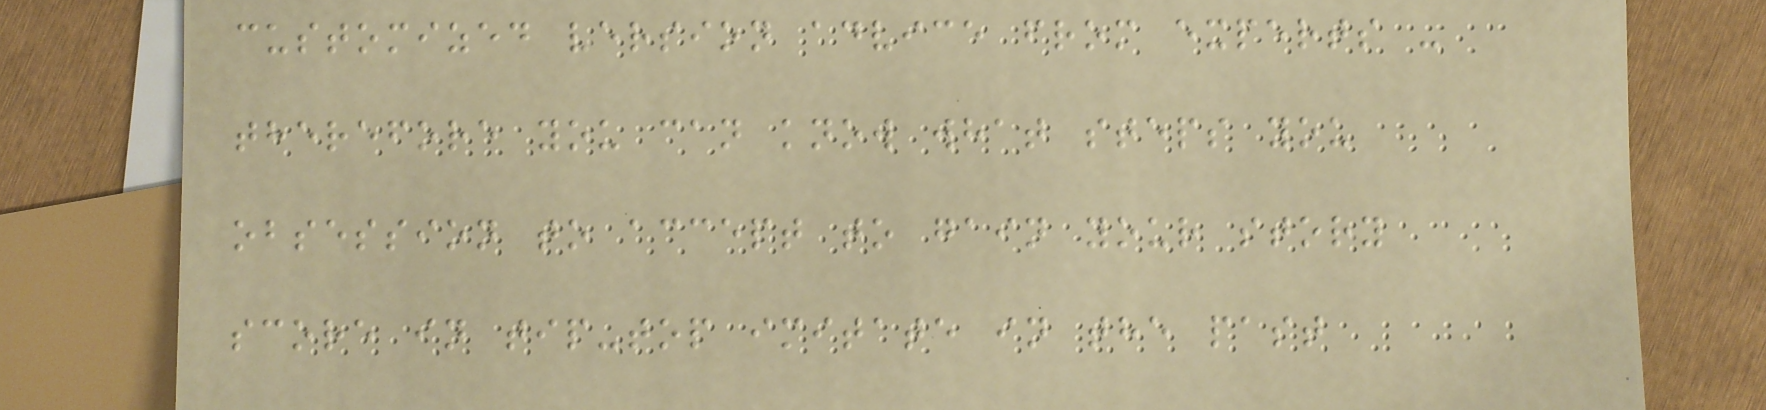customized version advice from experts -
therefore you can know what steps you
obsession to accept to gain your story
score in tip-top imitate in the past
